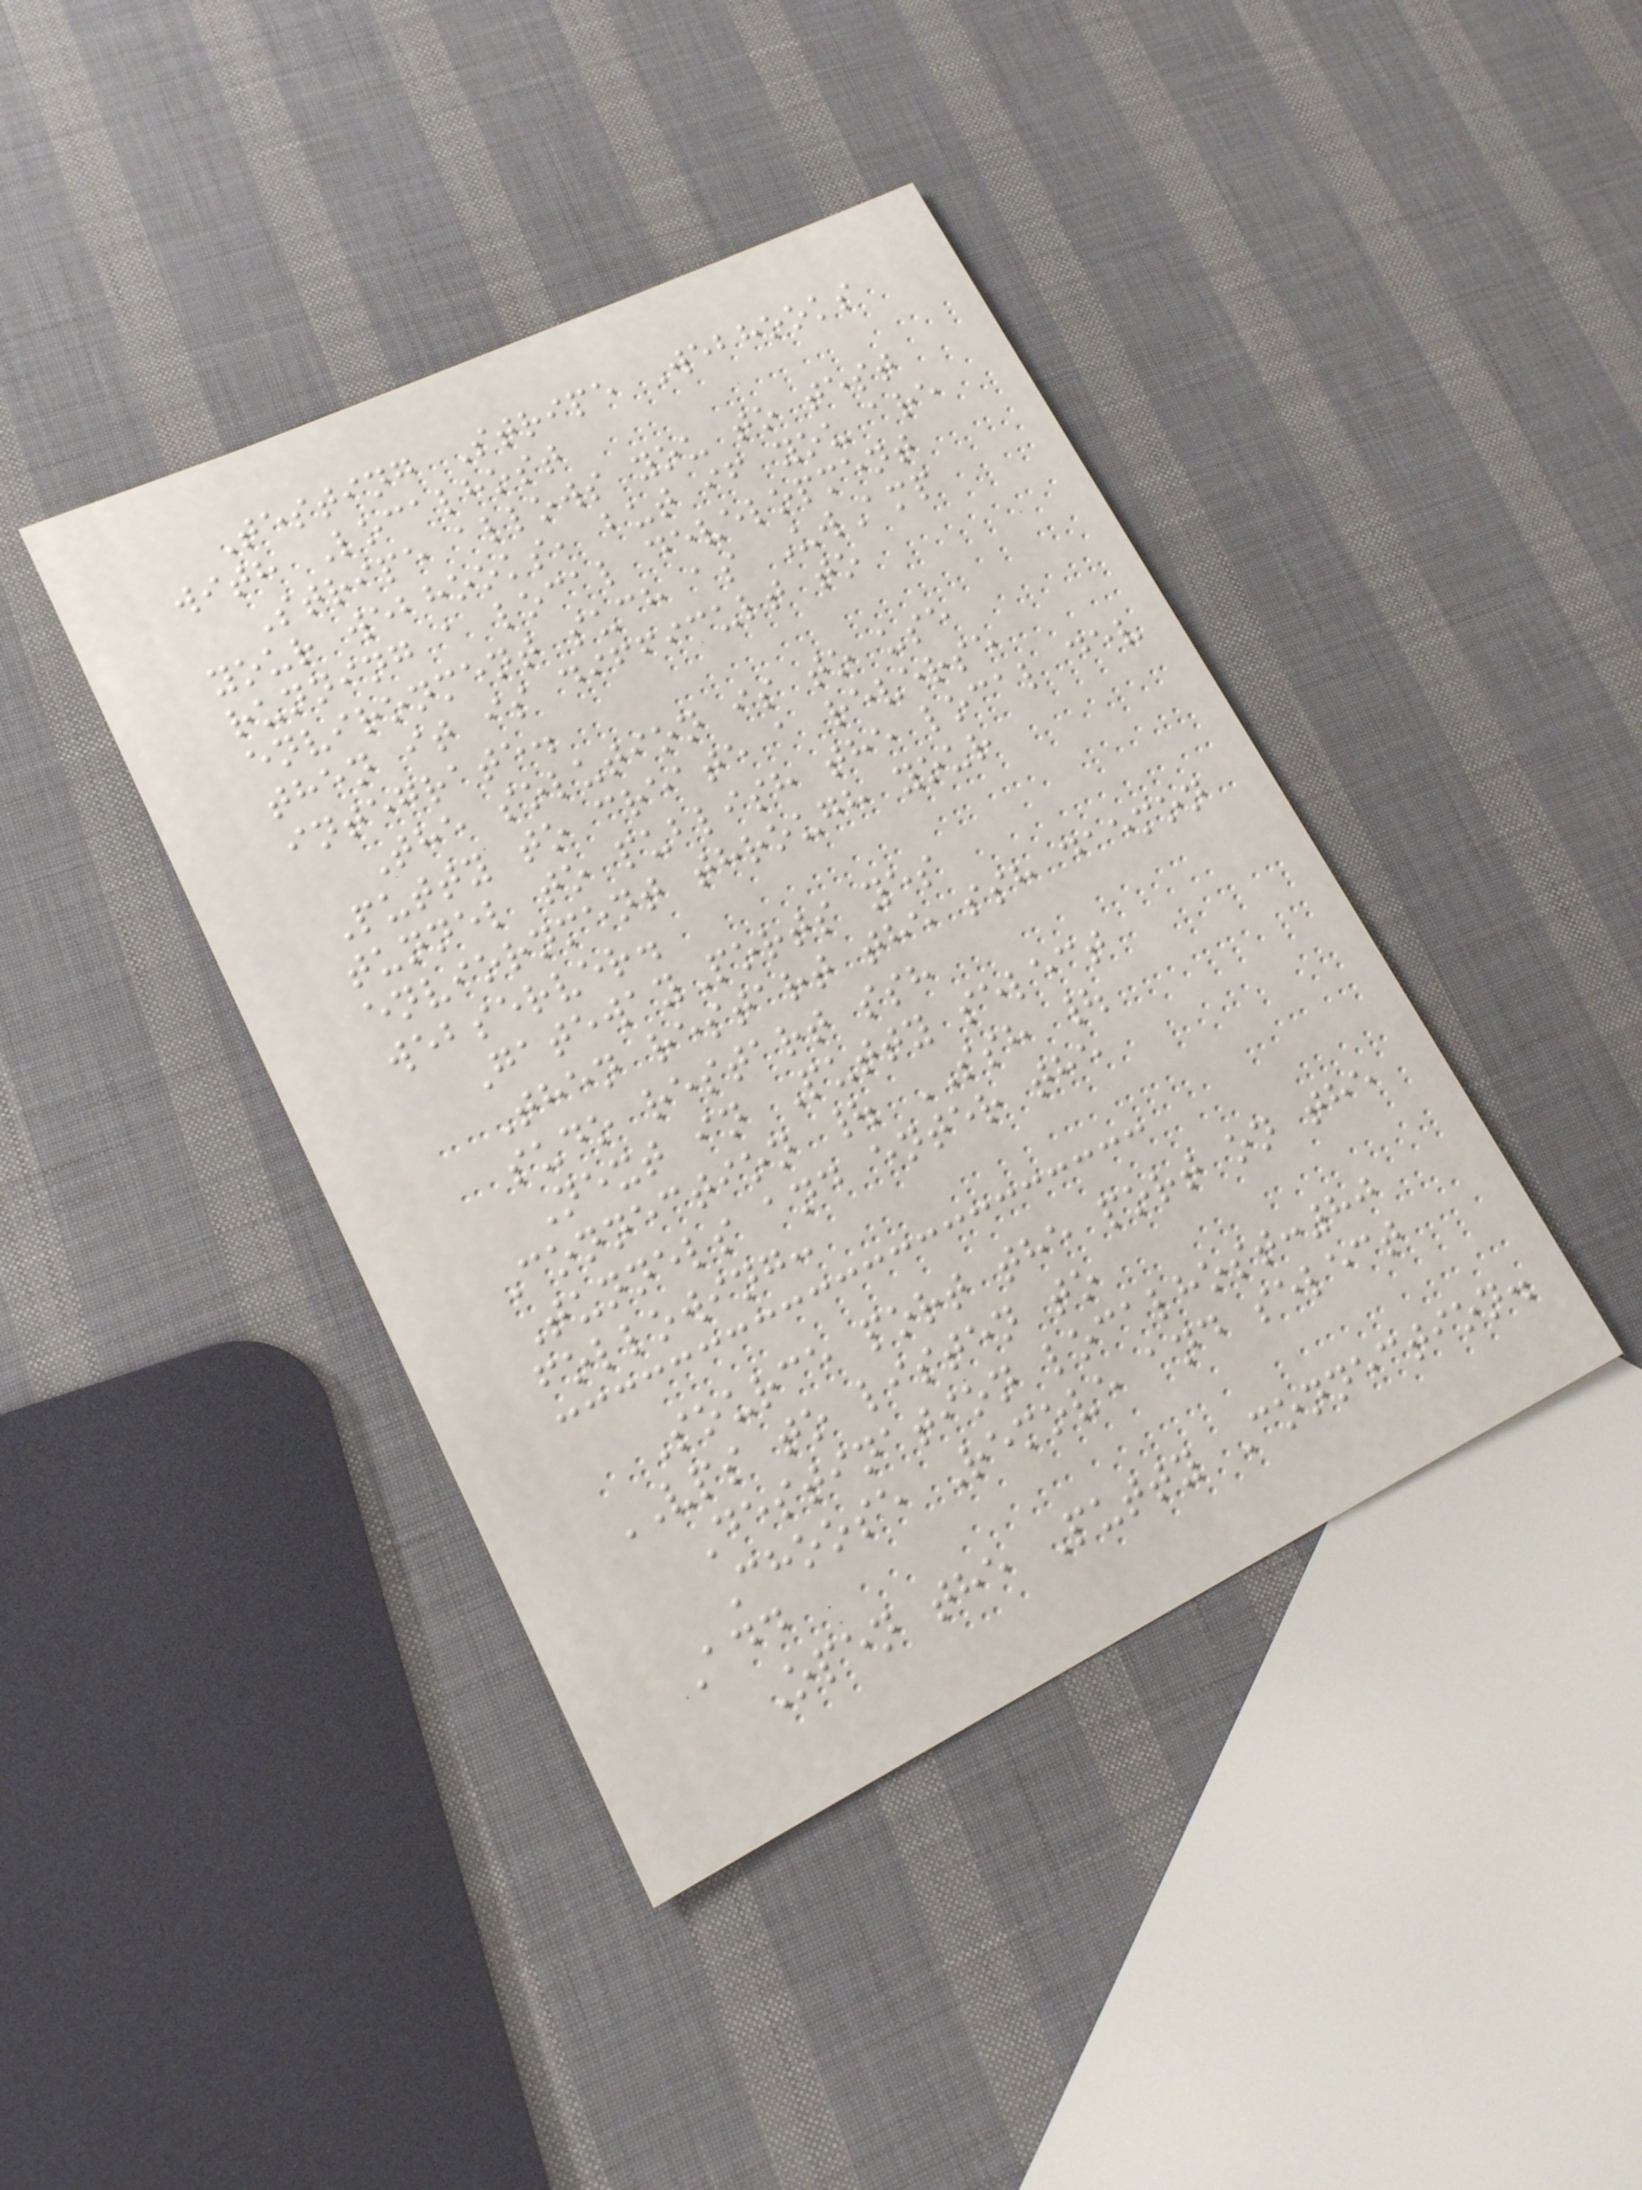Testing Stripe Webhooks
with Localhost
Stripe allows you to test
your webhooks, but if you are
running a local development
environment such as UwAmp
then it is difficult to
integrate.
The solution is to use
Putty to create a reverse
tunnel to publish the local dev
enviornment through your
webserver.
GatewayPorts yes
Then restart the ssh daemon
sudo restart ssh
Next in Putty select
Connection | SSH |
Tunnels and enter the
following:
Source port the port on the
VPS to listen to
Destination localhost:80
Choose Remove and select
Add
Open the Putty Connection.
